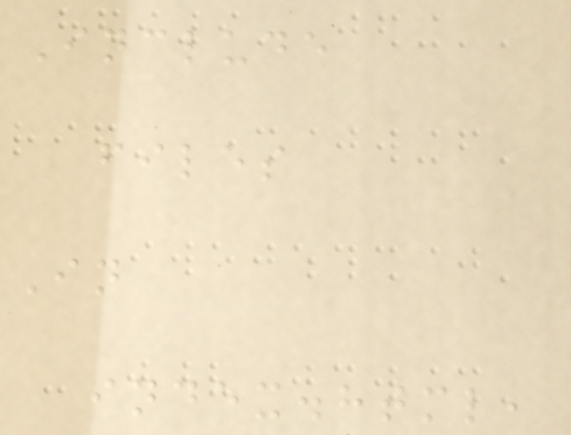Include
files
In
index.html,
